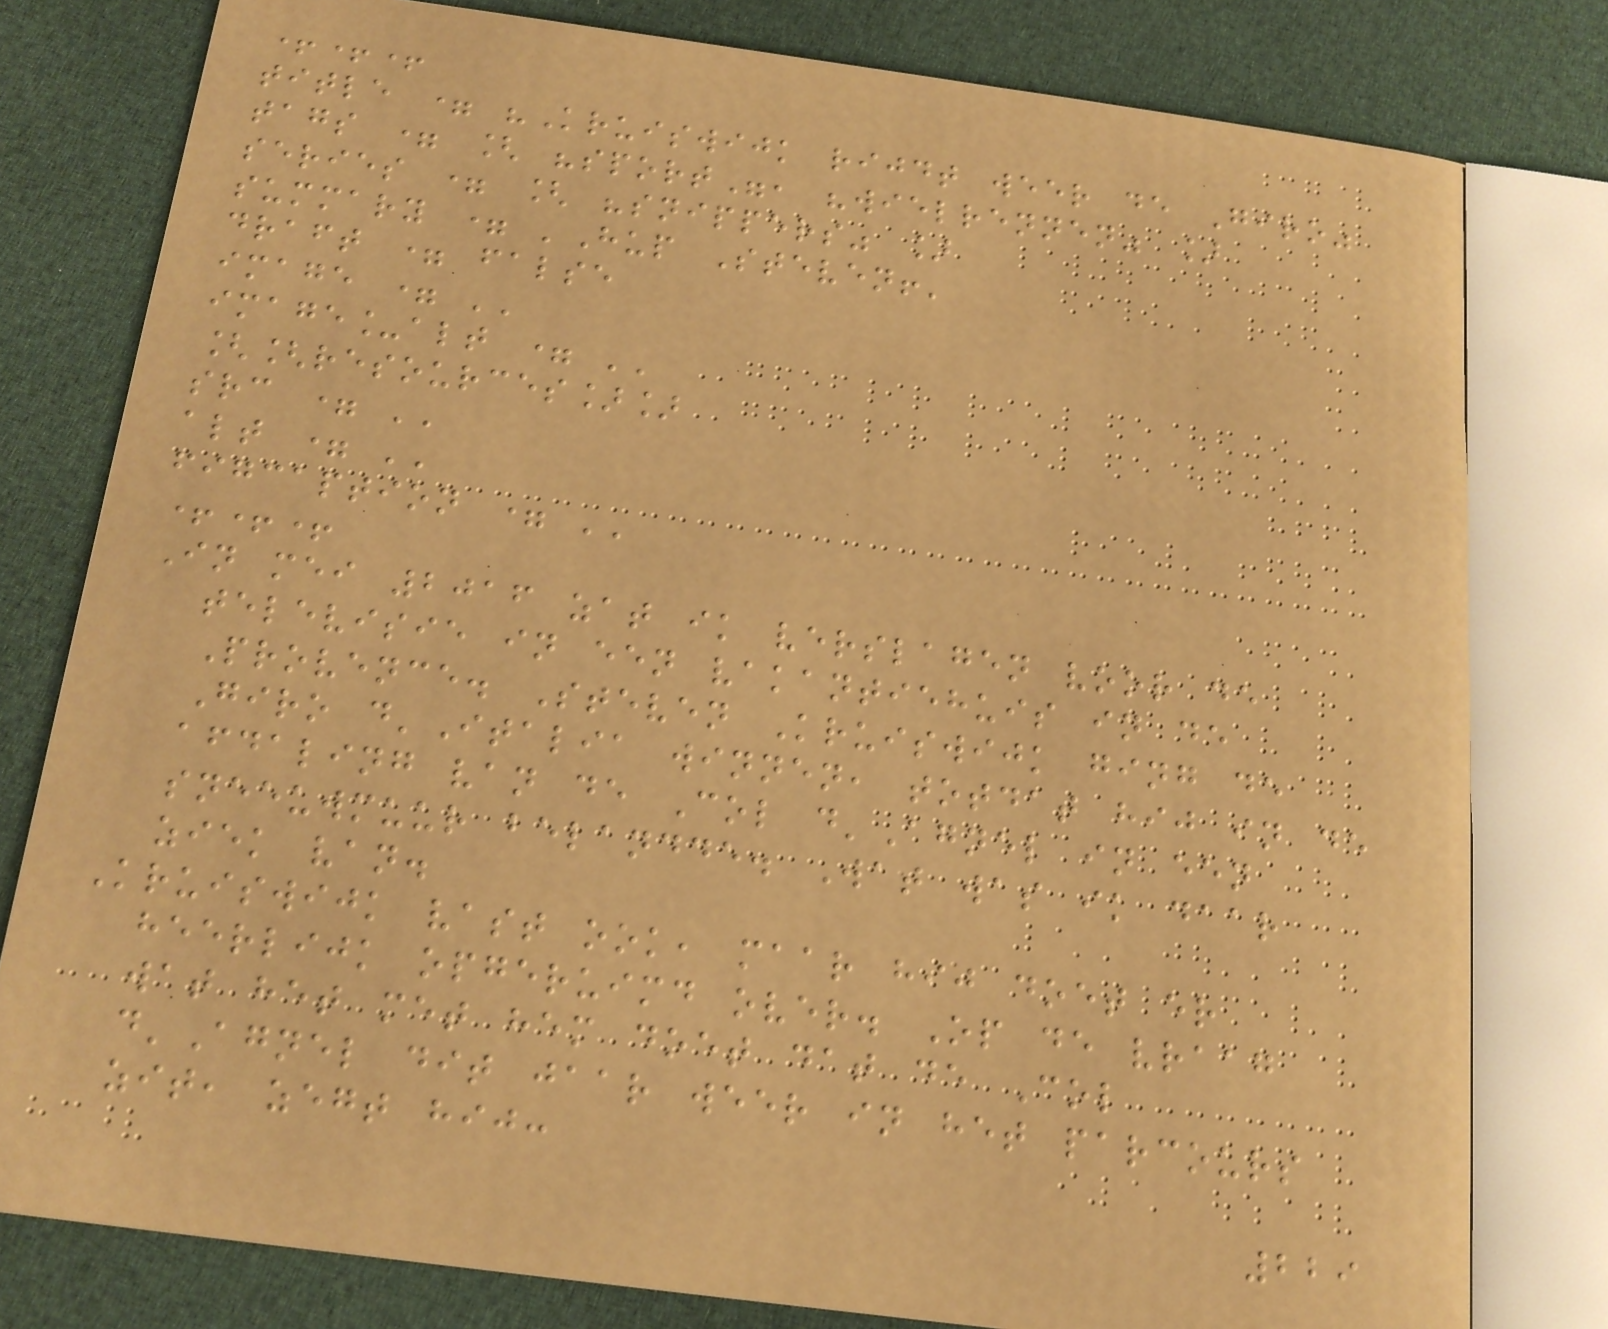+++
title = "Kruiswijk rijdt weer de Giro"
tags = [ "sport", "wielrennen" ]
series = [ "snippers" ]
summary = 'Hup Steven!'
draft = false
image = ''
image_alt = ''
[[resources]]
src = ''
alt = ''
figcaption = ''
+++
In mei 2016 zat ik verslagen voor de
televisie in een vakantiehuis in de
Provence. Steven Kruiswijk ging de
Giro d'Italia winnen, totdat hij in de
afdaling van de Col d'Agnel in een
sneeuwmuur belandde. Wat was ik daar
ziek van.
Kruiswijk vast ook, maar hij doet er
heerlijk opgeruimd over. Op de vraag
wat het met hem doet dat de Col
d'Agnel dit jaar weer in het parcours
zit, zegt hij:
229
